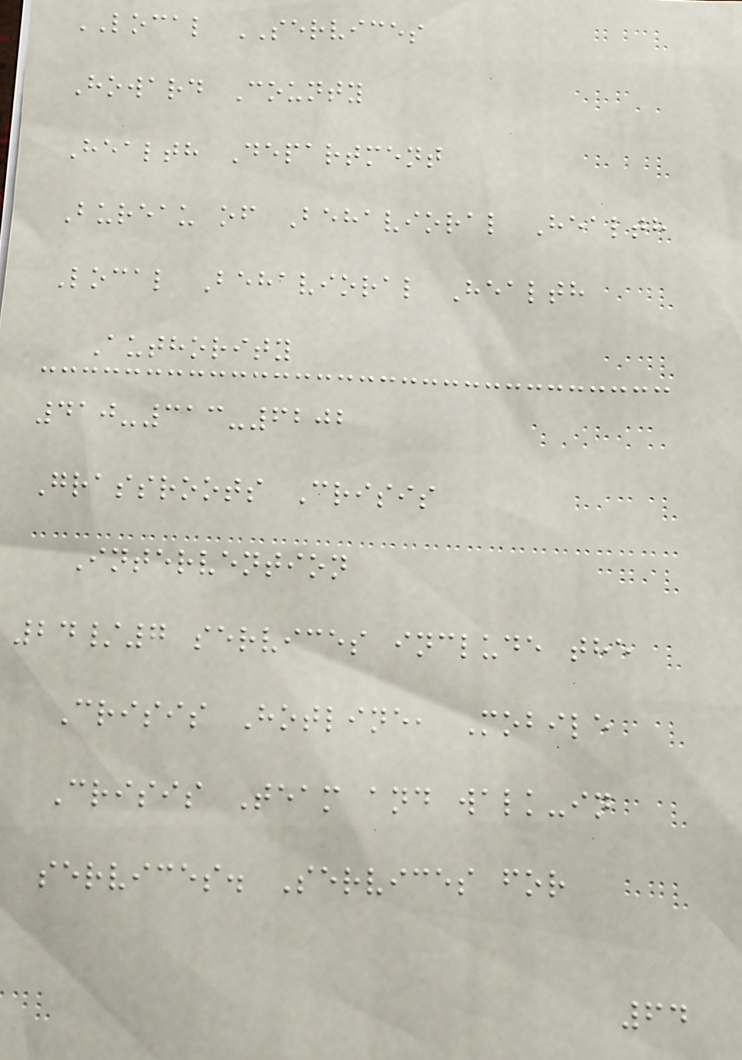LOCAL SERVICES
Howard County
Health Department
Bureau of Behavioral Health
Local Behavioral Health
Authority
410-313-6202
Grassroots Crisis
Intervention
24/7 services include the
Crisis Hotline, Mobile
Crisis Team and walk-in
services. Services for
64
